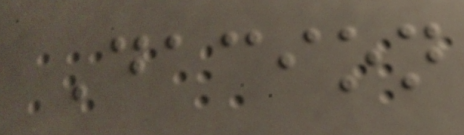Dacion
